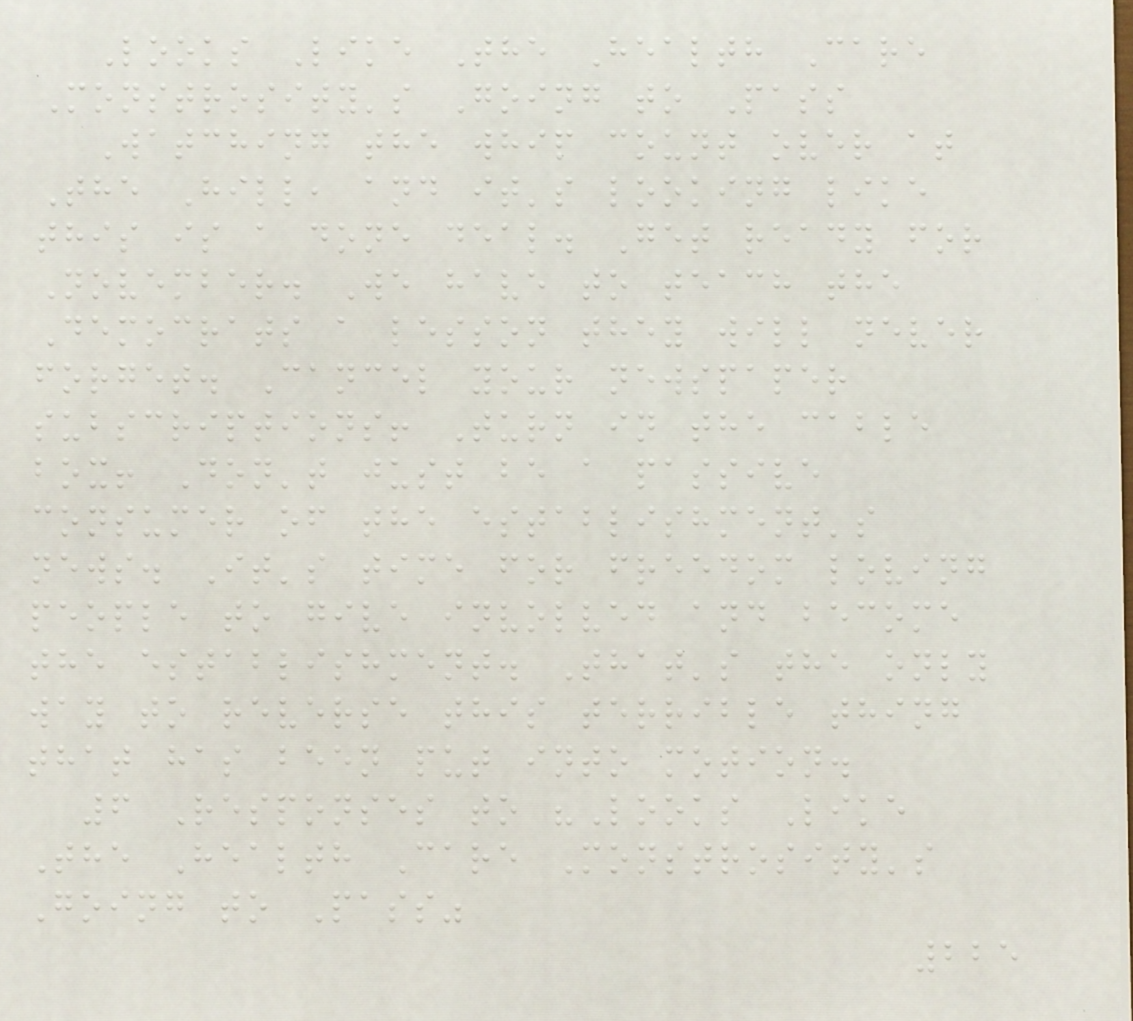Looks Like The Health Care
Monstrosity's Going to Pass
Watching the whip count over at
The Hill, and it's looking like
this is a done deal. Get ready for
November. We have to teach the
Democrats a lesson they will never
forget. Cancel your newspaper
subscriptions! Turn in the cable
box! Don't just be a passive
consumer of the establishment's
news. It's time for freedom loving
people to give involved and become
the establishment. That's the only
way to reverse this terrible thing
that has been put into motion.
6 Responses to "Looks Like
The Health Care Monstrosity's
Going to Pass"
225
